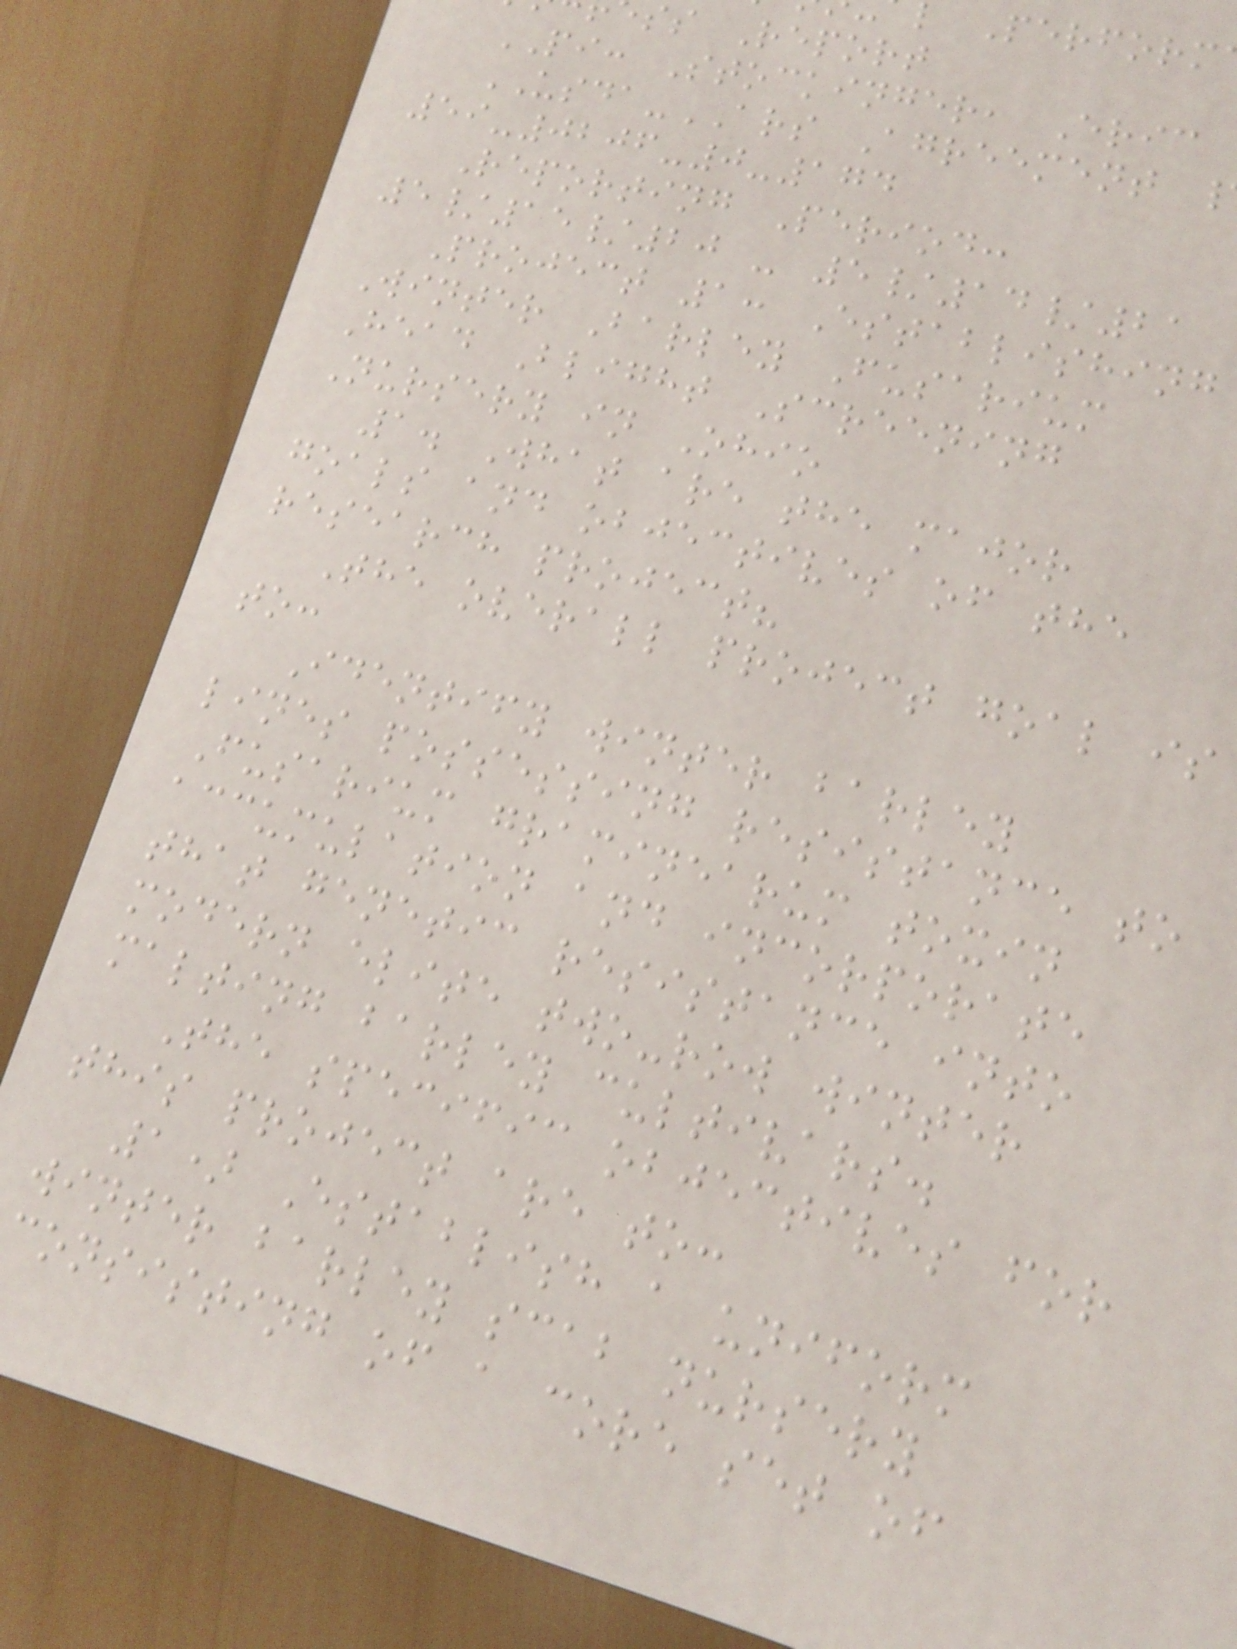Perform
ss Report
PI: Stockinger, Eric
USDA-ARS Agreement
59-0206-0-174
Reporting Period:
5/15/20 - 5/14/21
Project 1: Establishing
Winter Barley Fusarium
Head Blight Screening
Nursery in Ohio
1. What are the major
goals and objectives of the
research project?
The overall project goal is
to:
Identify winter barley
lines possessing resistance to
Fusarium graminearum toxin
accumulation and incorporate
that genetic resistance into
modern elite two-row winter
malting barley cultivars.
The specific objectives for
this project are to:
1) Establish a uniform
winter barley scab nursery
consisting of a core set of
